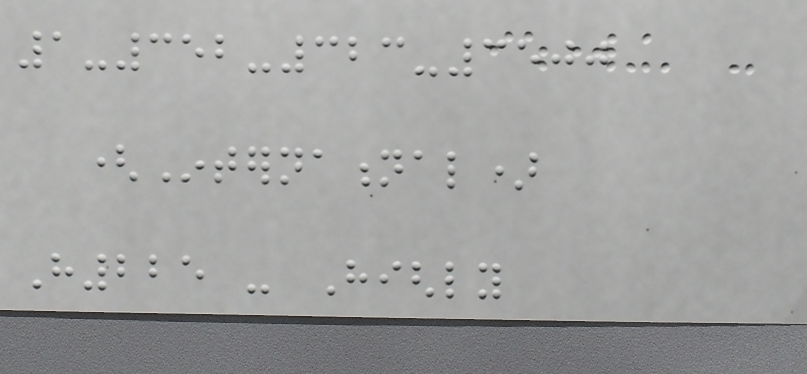1-352-323-3500
(International)
H225 - Highly
